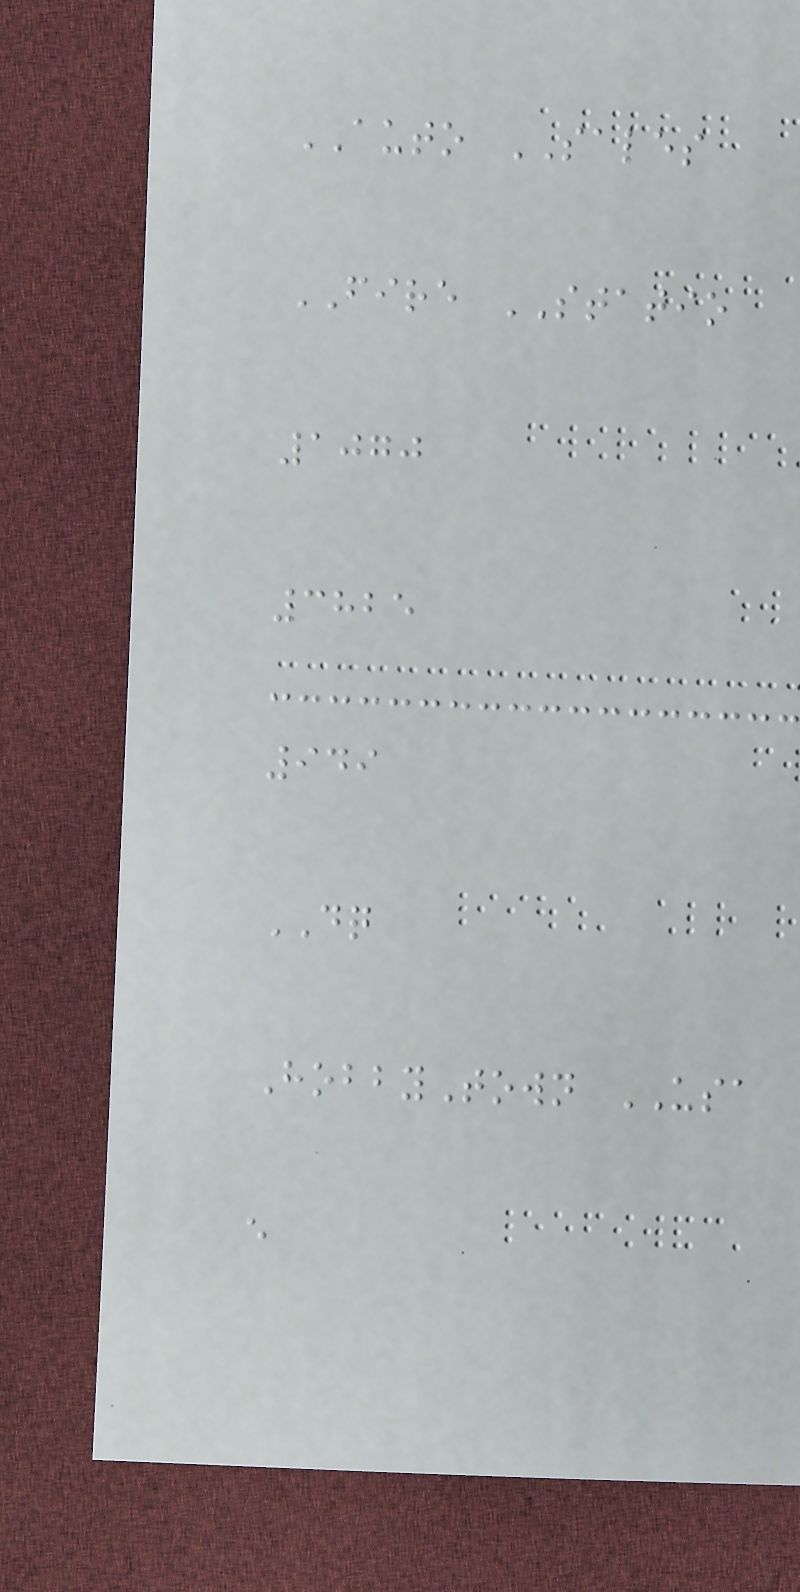AUTO SALES
FIRE STATIO
1070
3825
949
DQ
HobbyTown USA
e
